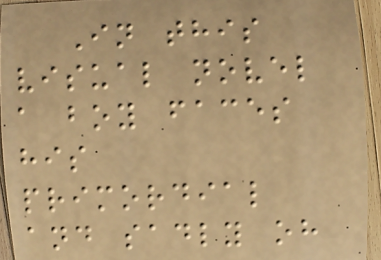In this
visual novel
a boy faces
his
primordial
and sadly oh
